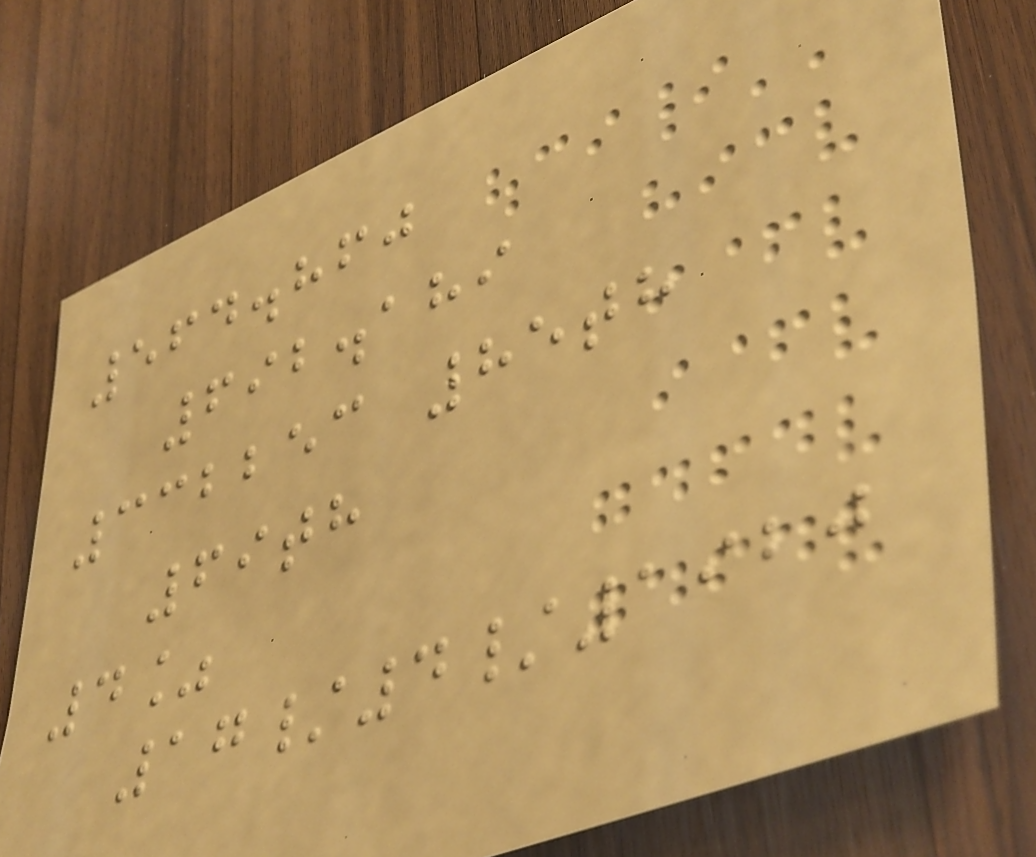564.860
692.189
332253 85th
69th
4%
17/4/1920
